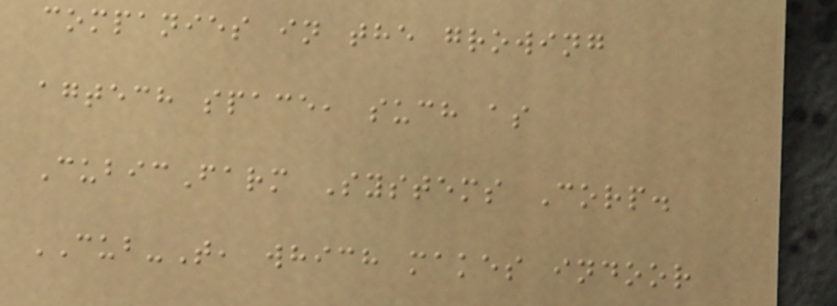companies in the growing
agtech space, such as
CubicFarm Systems Corp.
CUB-T, which makes indoor
